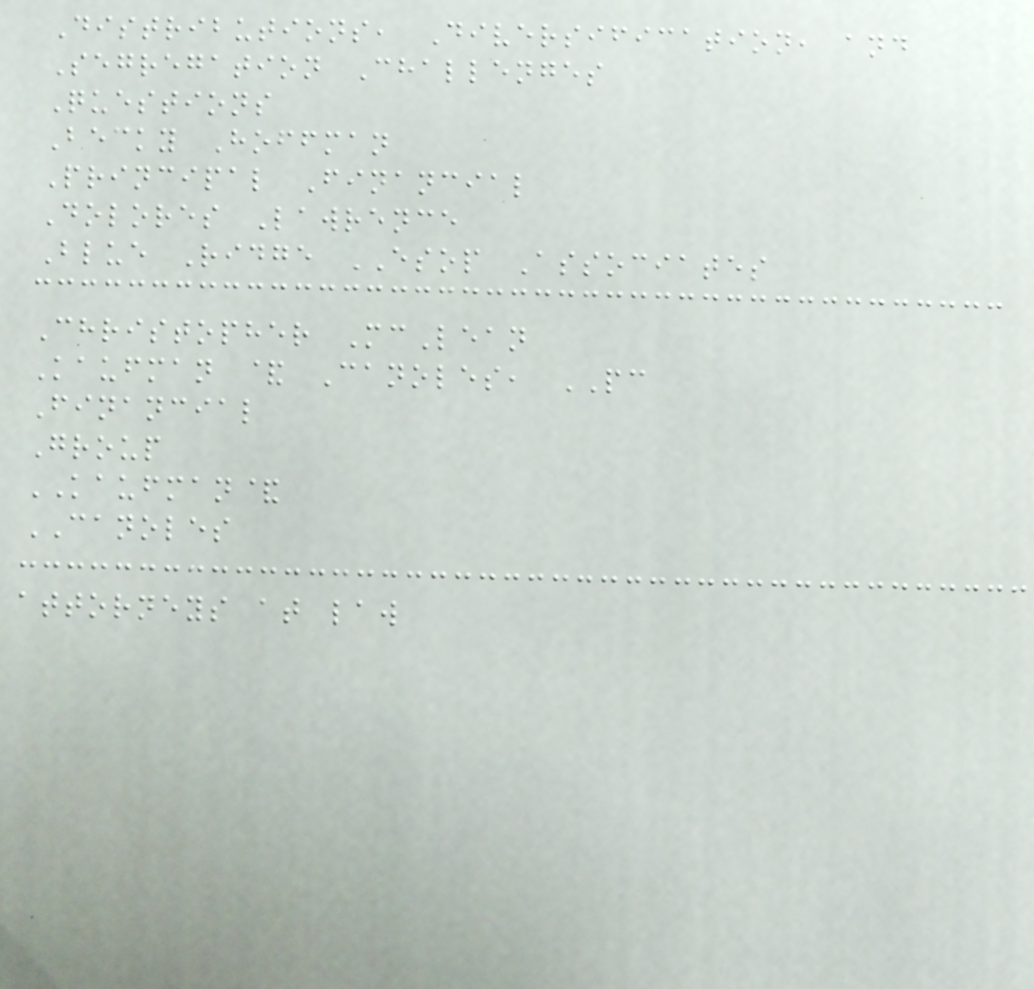Distributions, Diversification, and
Segregation Challenges
Questions
Becky Hoffman
Principal Financial
Dolores Lawrence
Blue Ridge ESOP Associates
Christopher McLean
Kaufman & Canoles, PC
Financial
Group
KAUFMAN&
CANOLES
attorneys at law
